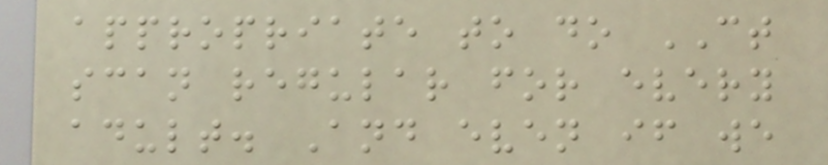appropriate to do CT
scan regular for every
adult. And even if we
